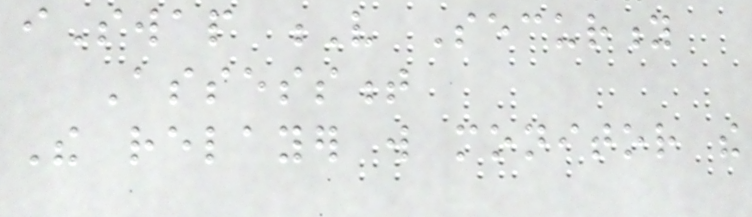iSwap V Security
Assessment
The relayer will monitor the
